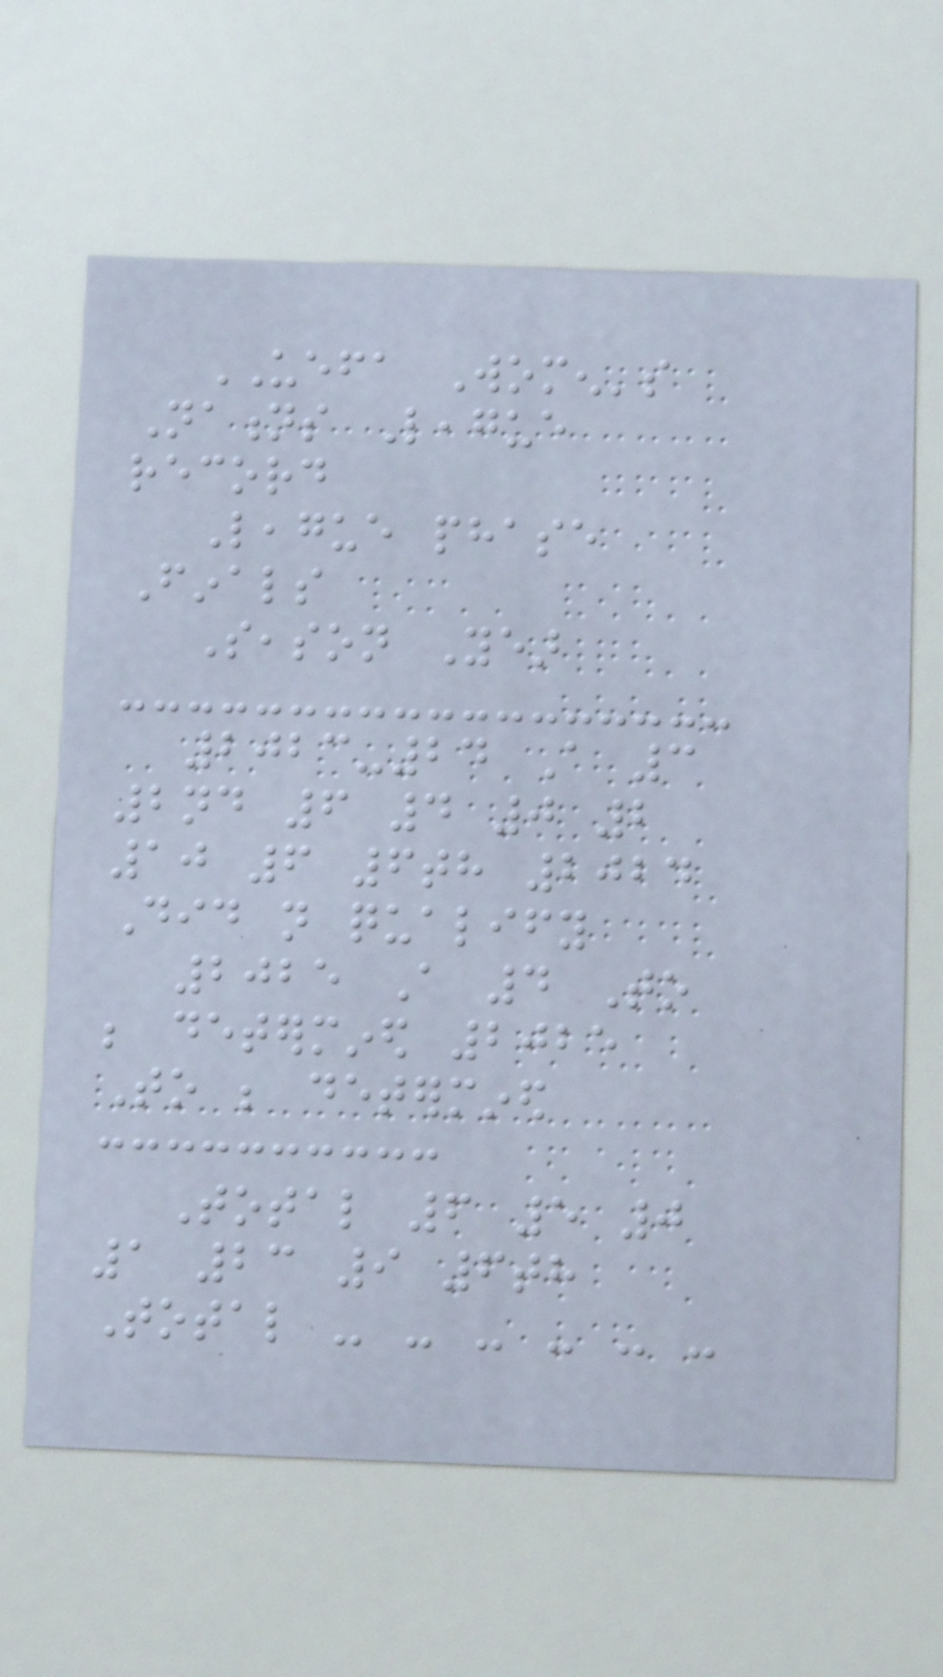UEFA Women's
Nations League
record
League phase
Finals
Season Year
2023-24 A 3
2nd 6 4 0 2
10 6 6th 2024
Did not qualify
2025 A 4 To
be determined 2025
To be determined
Total 6 5 0
1 23 9 6th
Total - - - - - -
